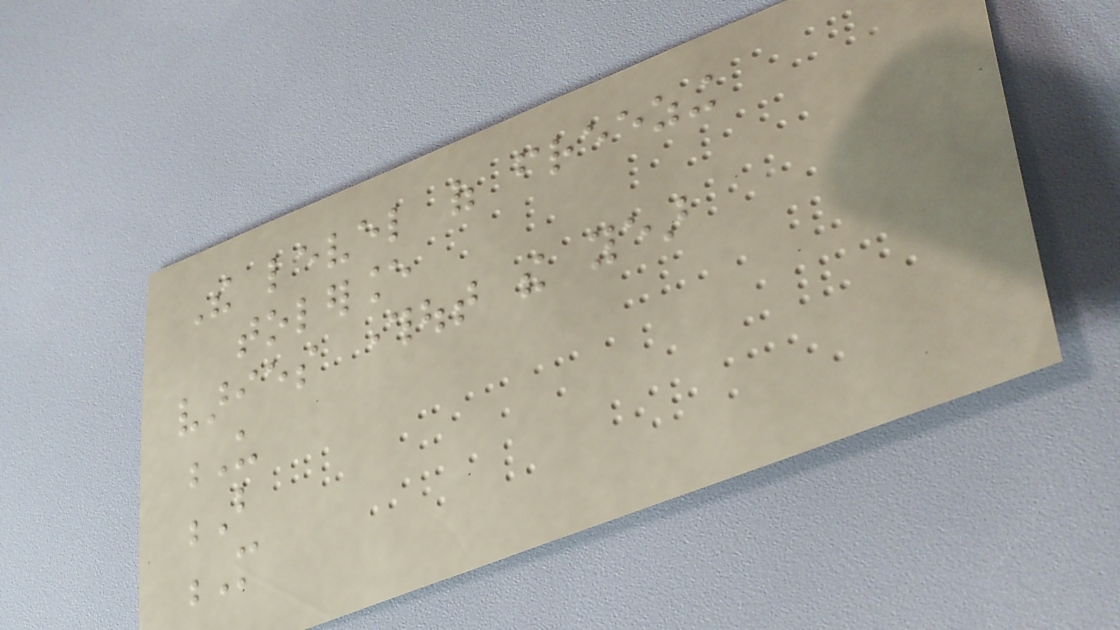The level of freezing
tolerance
varies throughout the year
U
B
M
